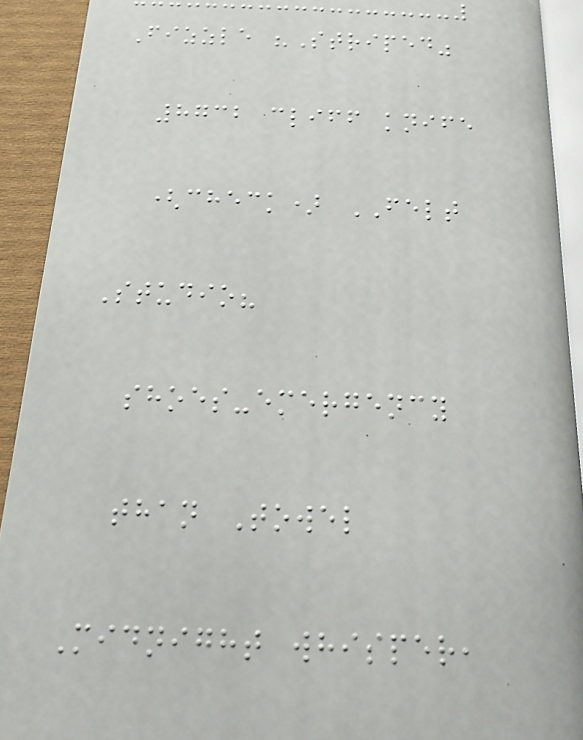Fizzle "Striped"
8732 cliff knife
(check) FELT
Studio?
shoes-emergency
than Towel
Midnight whisper,
